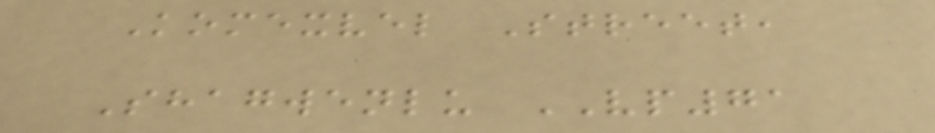Komexvel Street,
Shagwenlu VP71
